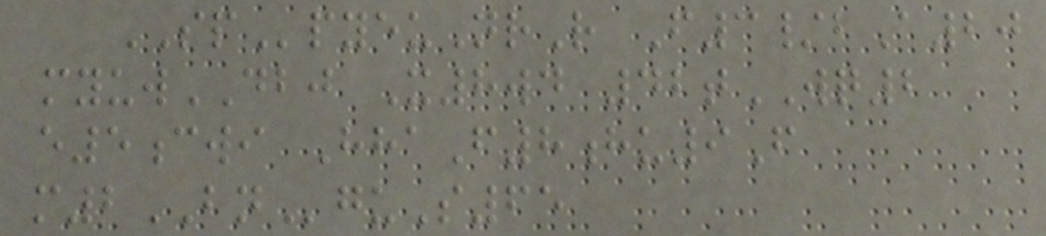SPpyeuNrR F3/bA20
myuwDBJ X8wd 42tWQ2
e5cwi HhaF8hu9F
m2BNguS65
